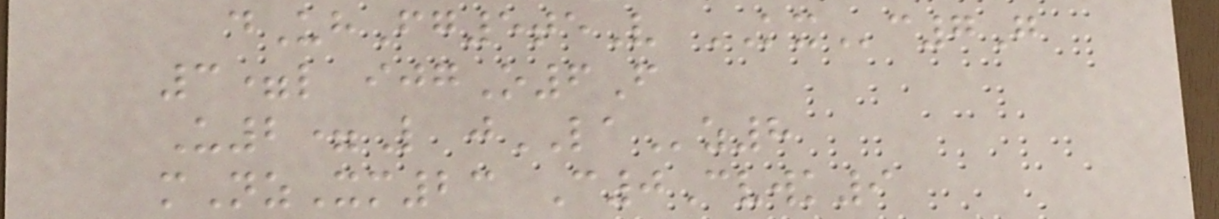dUhFg5teV KXc7G
3=l ijgO6F
U2=L jLAz8
mNzXm23 C0Cvwk9
